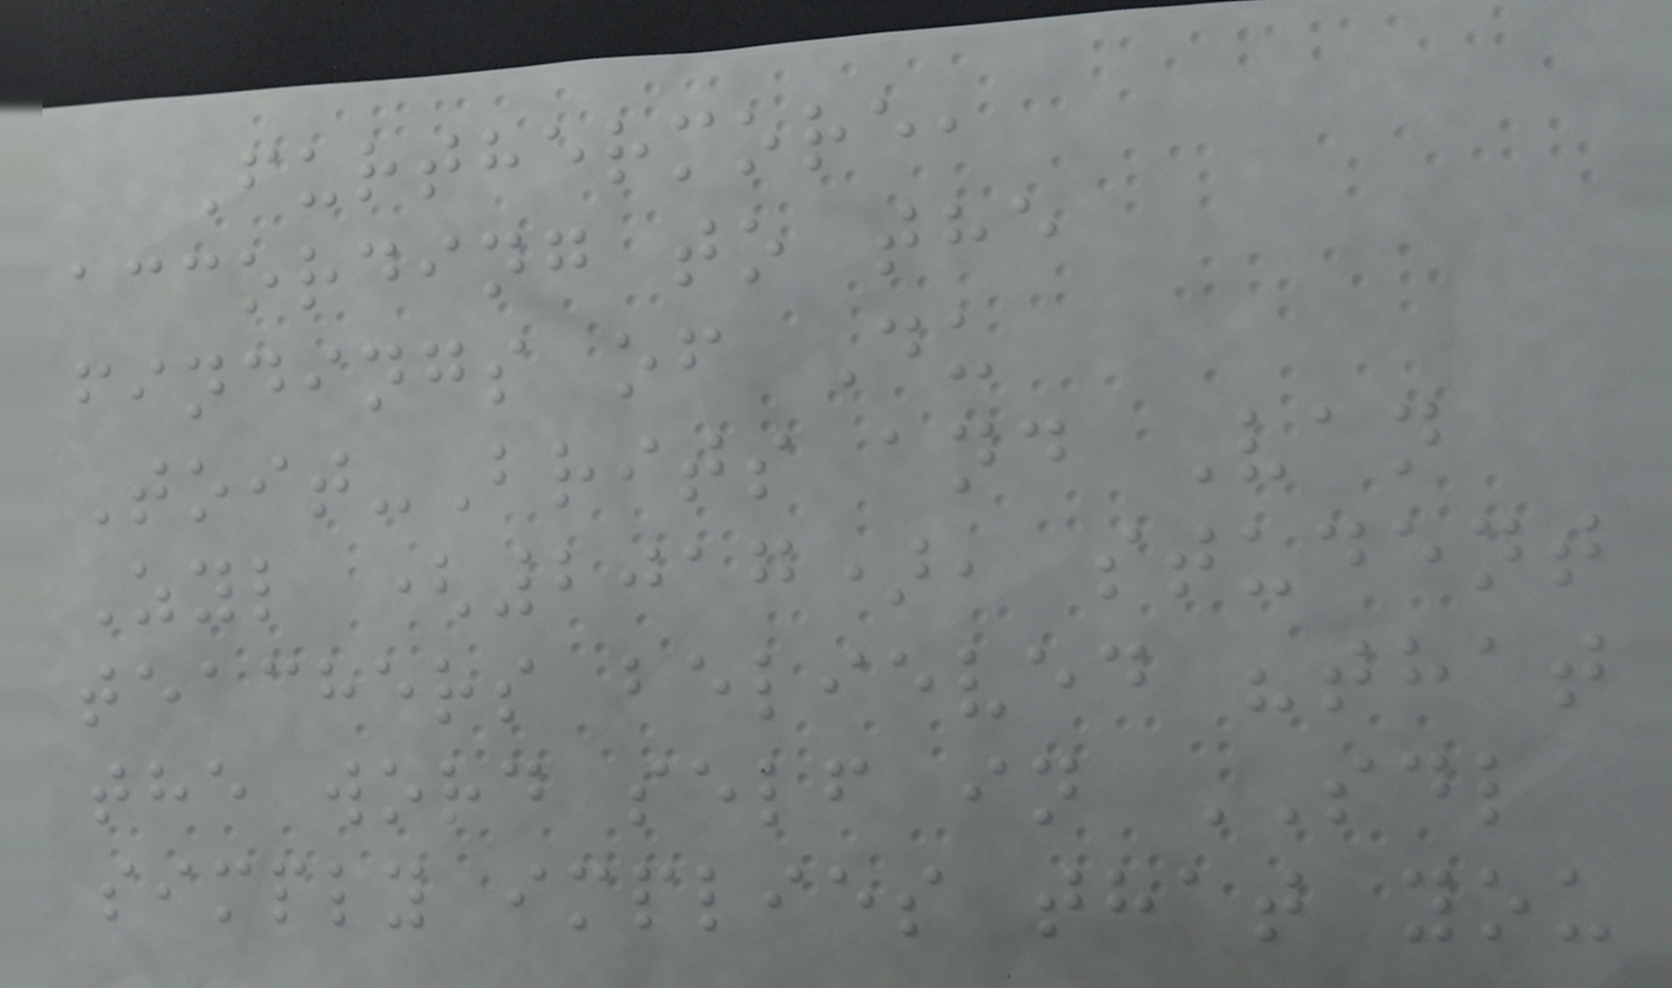Furthermore,
according to the
findings of Du
Toit-Brits and Van
Zyl (2017), student
teachers believed "that
the word self in SDL
simply implies that you
